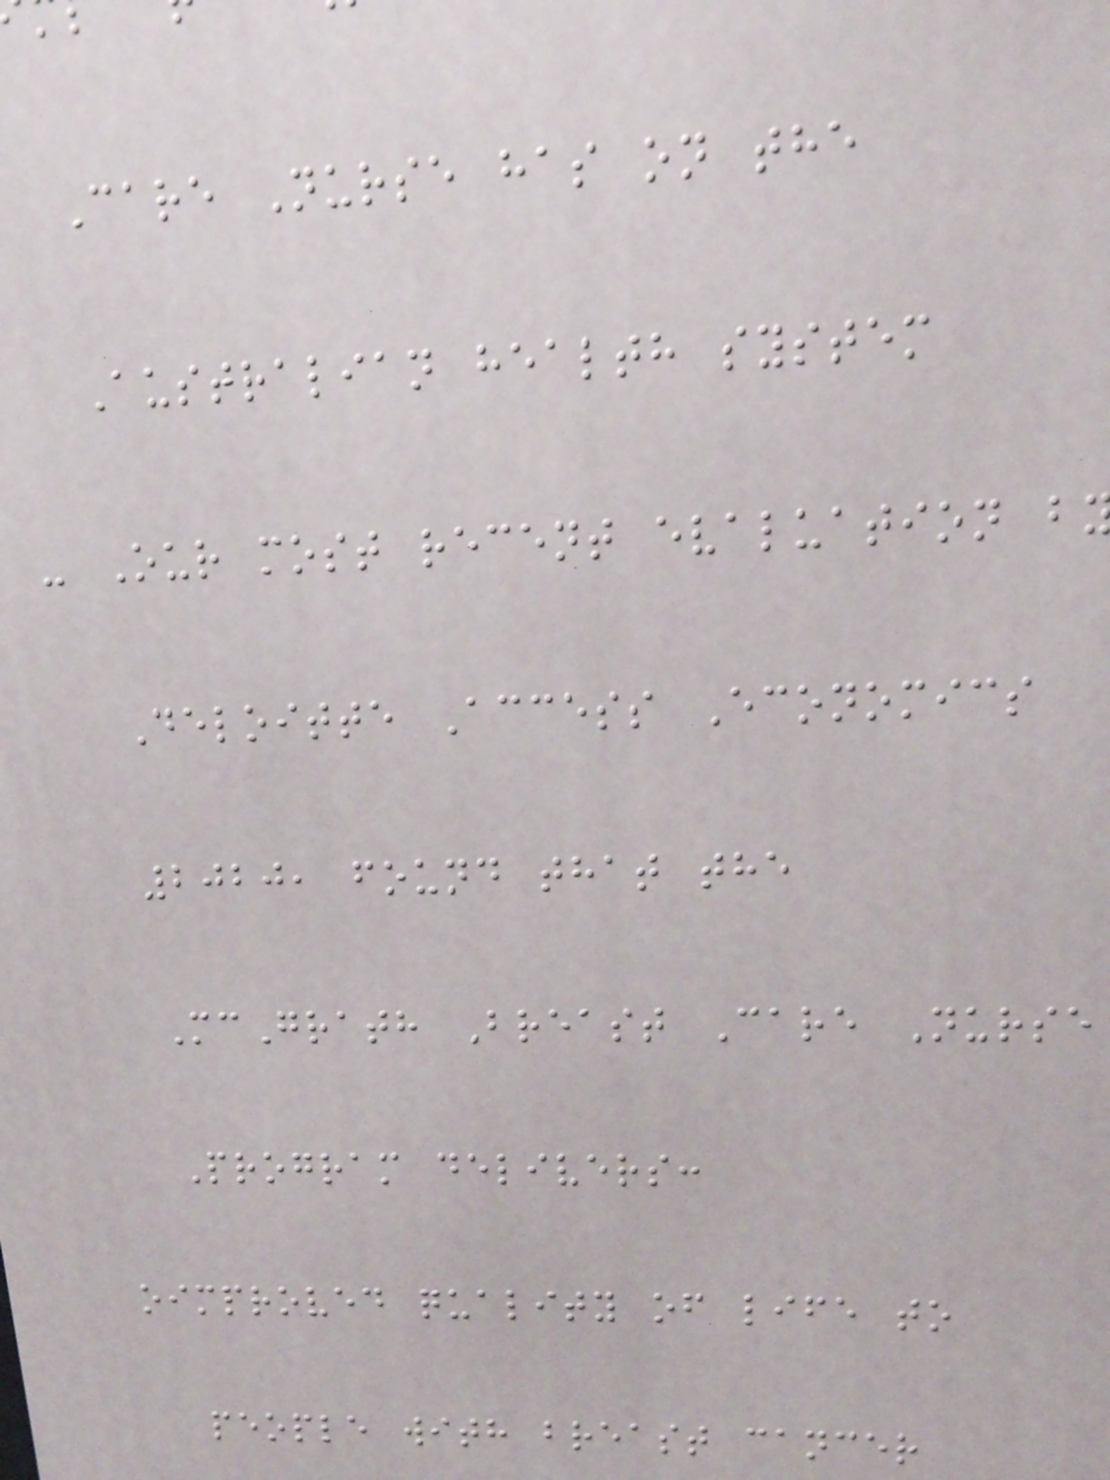Care Nurse has on the
Australian health system
- Our most recent evaluation b
Deloitte Access Economics
2020, found that the
McGrath Breast Care Nurse
Program delivers:
oimproved quality of life to
people with breast cancer
